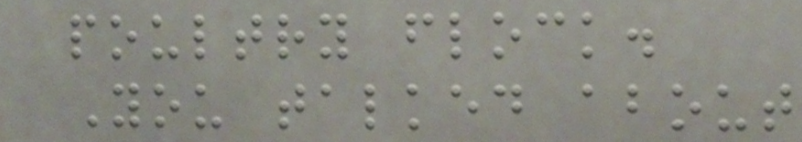poultry flock.
You talked about
